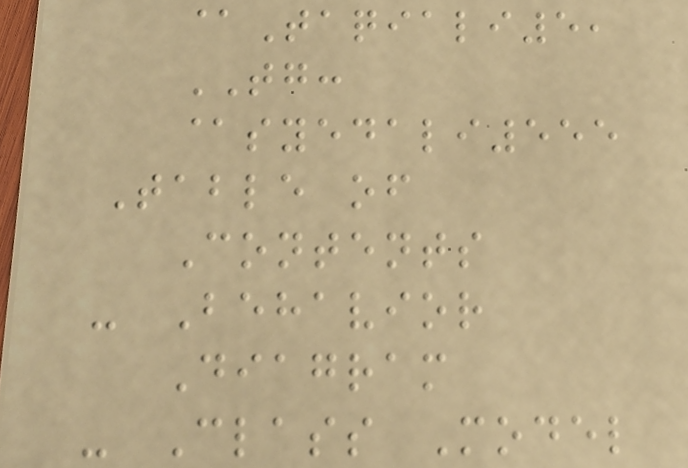@Taqiali5,
TG:
@syedali555
Table of
Contents
- Behavior
Diagram
- Class Model
